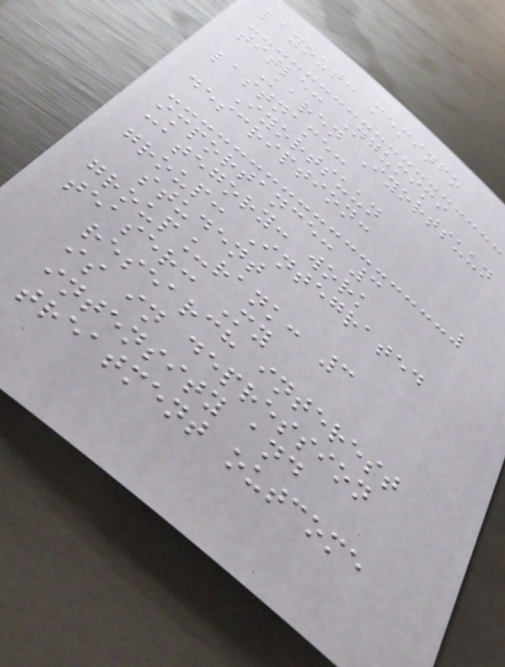layout: meminfo
title: Ngumimi
Karen Iyortsuun
lastname:
Iyortsuun
description:
importance: 3
category: work
group: Integrated
student
group_rank: 3
teaser: My
research interest
is in depression
intensity and
treatment outcome
